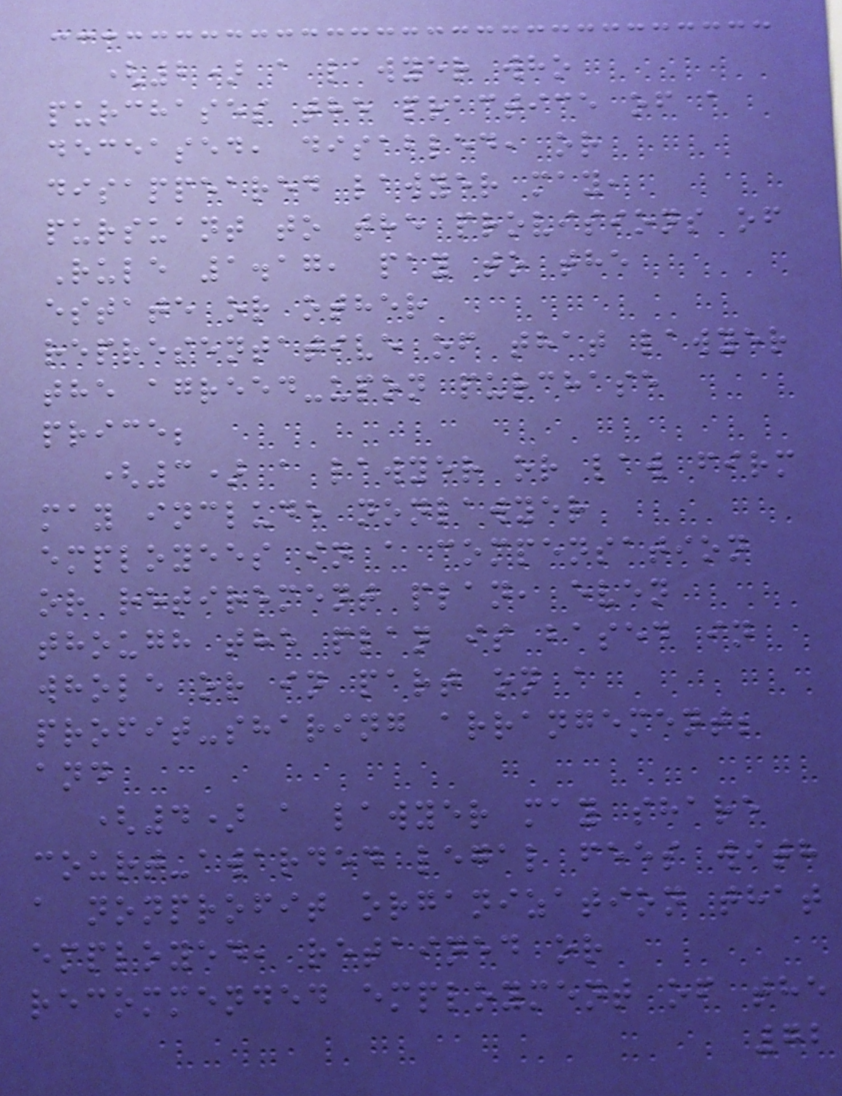(2) a lawyer who
purchases the practice of a
deceased, disabled, or
disappeared lawyer may,
pursuant to the provisions of
Rule 1.17, pay to the
estate or other
representative of that lawyer
the agreed-upon purchase
price;
(3) a lawyer or law firm
may include nonlawyer
employees in a compensation
or retirement plan, even
though the plan is based in
whole or in part on a
profit-sharing arrangement;
and
(4) a lawyer may share
court-awarded legal fees with
a nonprofit organization that
employed, retained or
recommended employment of the
72
